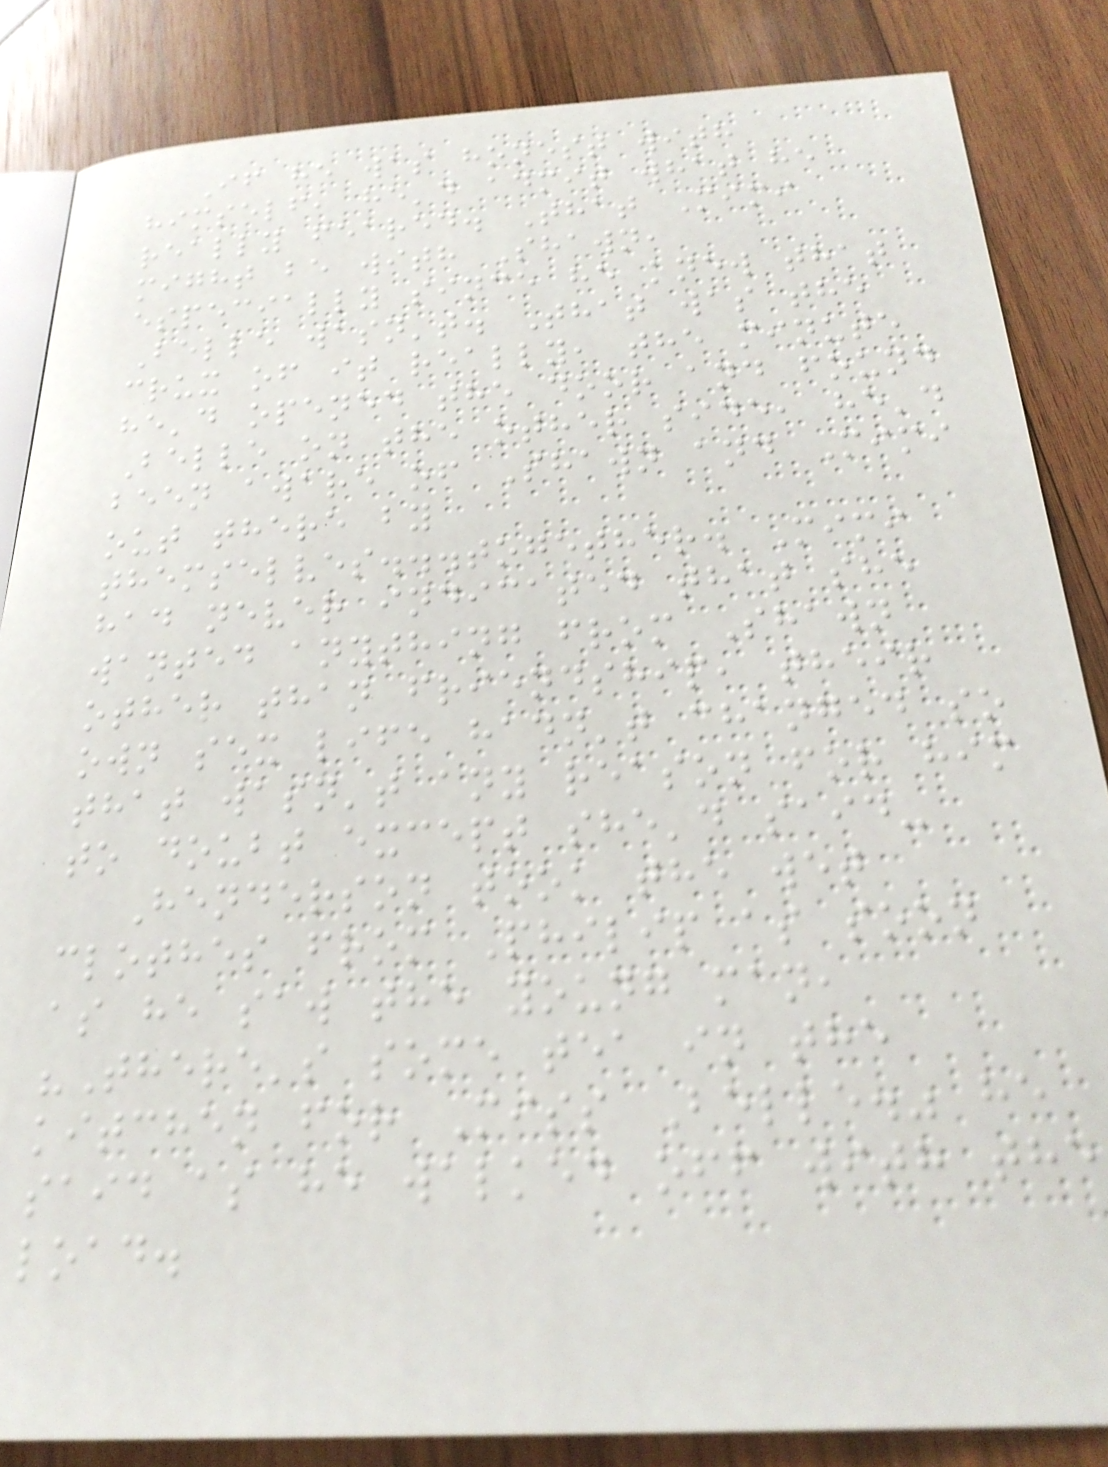If he was honest with
himself, he'd admit what he
really feared. That Mimi
might be with Shawn,
especially since he knew that
Belle wasn't. That was the
crux of it really, the minute
he'd opened the door and found
Belle on the other side, he'd
been aware of Shawn and Mimi
out there by
themselves...together. Mimi
had never indicated that she
wanted anything from Shawn
other than friendship, their
own sex life hadn't changed so
that wasn't any reason for him
to doubt except she'd said-
Henderson took the wet
clothes from Philip as soon
as he saw the young man,
"There's some tea in the
kitchen for Miss Belle." he
said as he walked off with the
load.
